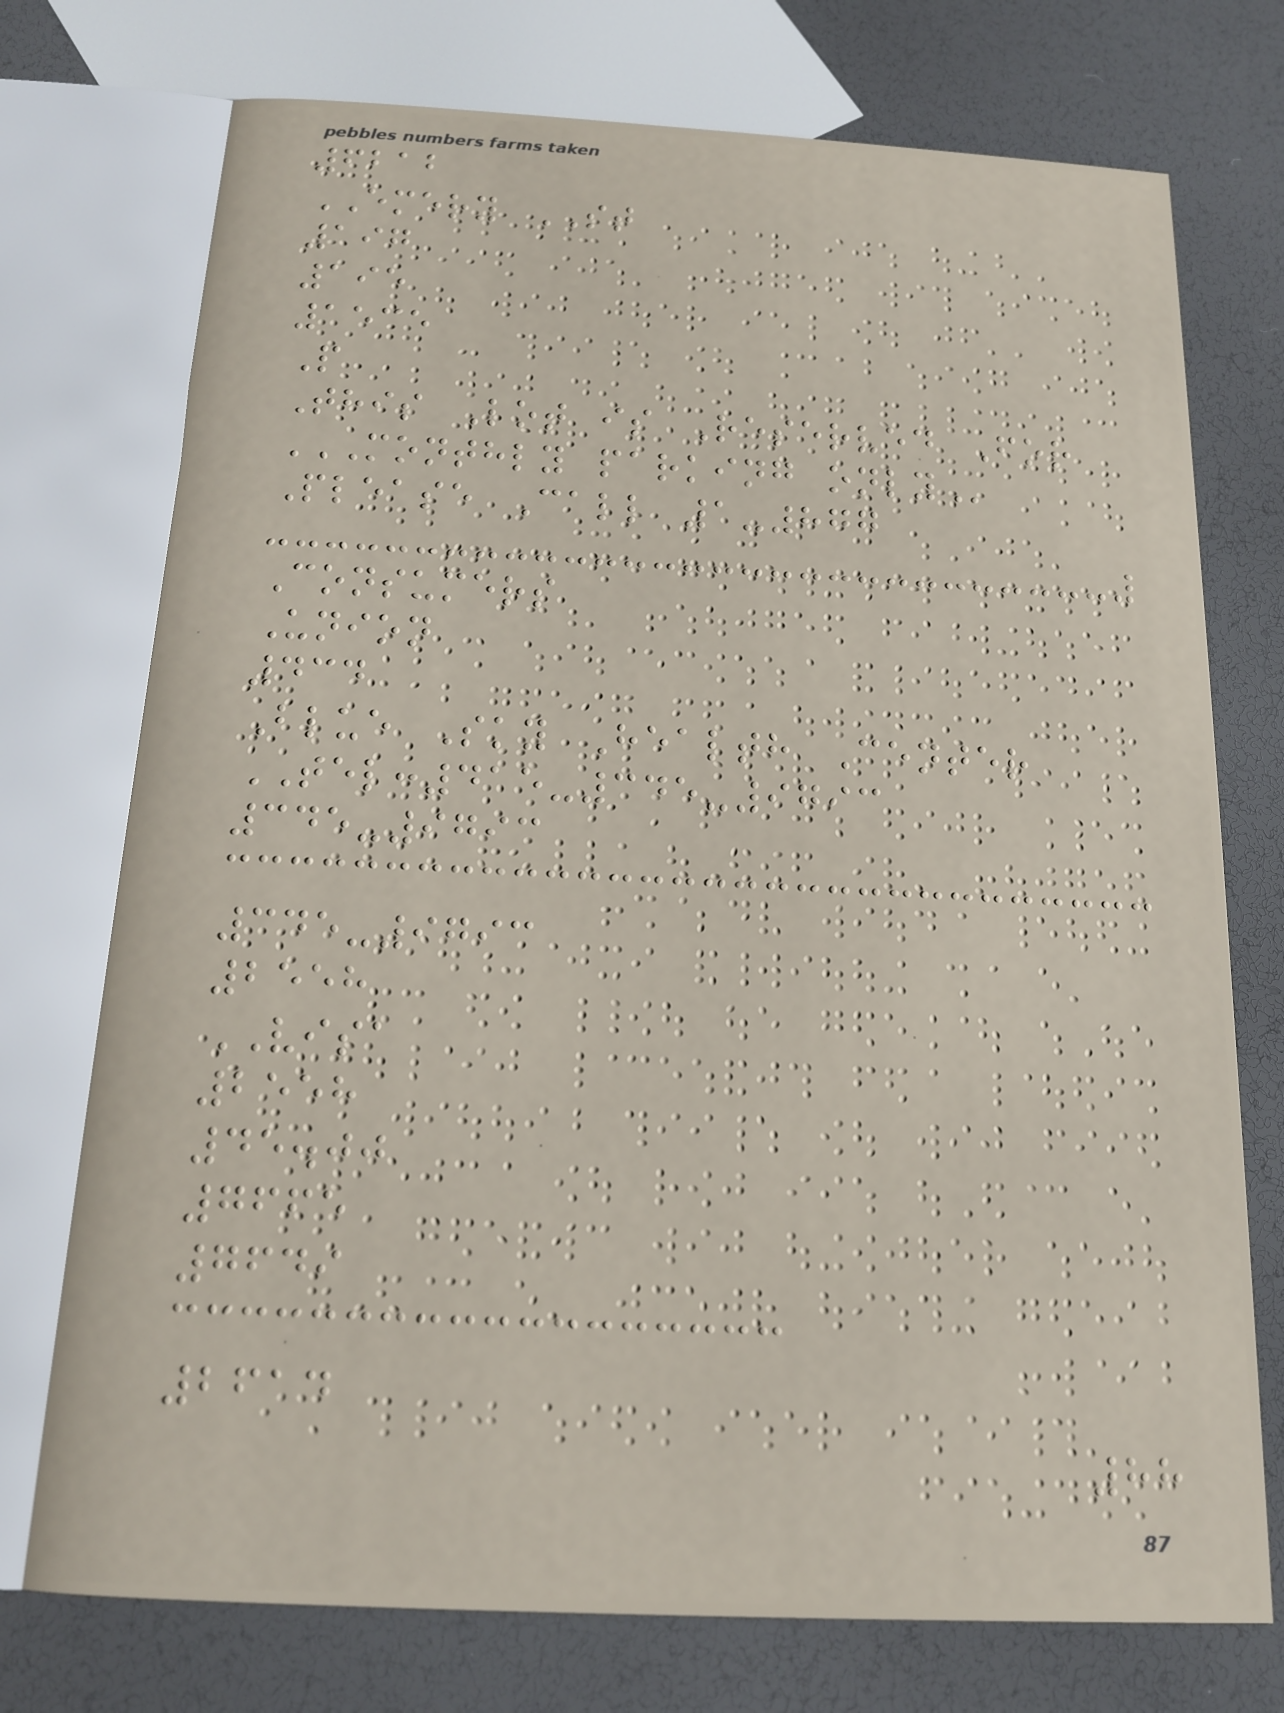6212
EMERY ST
197
195
1535
P
This Lot is Reserved For
MONTHLY PARKING ONLY
Please Call 1-877
Consumers
Union
434
Blue Sky Health Center
TEL:415-345-9793
345-9793
345-9793
2558
VISA
2558
45.00
7665
7649
2614
88
